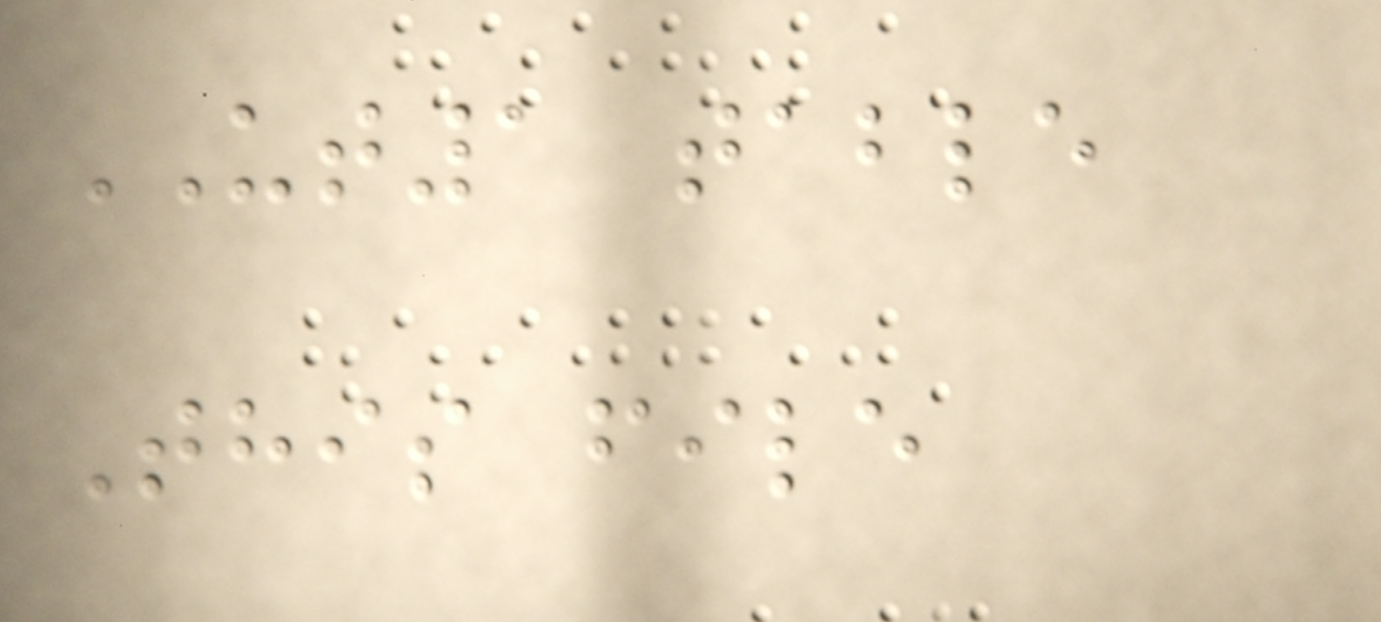UT1 table
This file
